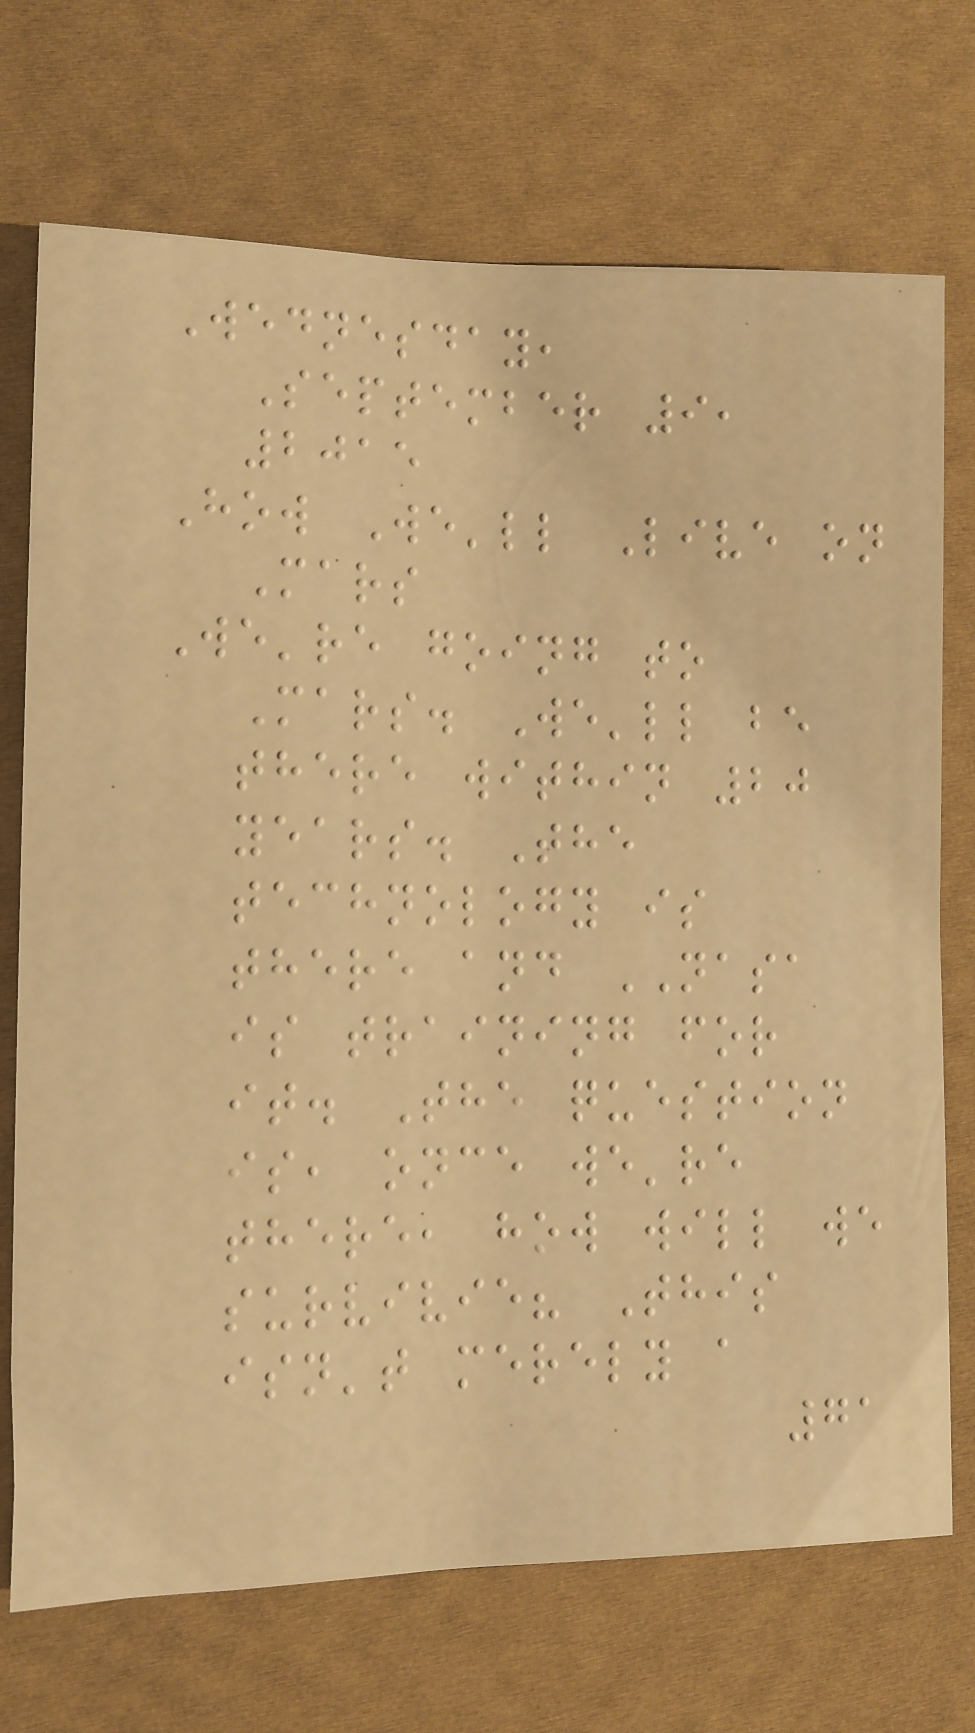Wednesday,
September 9,
2015
How We'll Live on
Mars
We're going to
Mars. We'll be
there within 20
years. The
technology is
there and NASA
is training for
it. The question
is, once we're
there, how will we
survivie? This
isn't merely a
71
